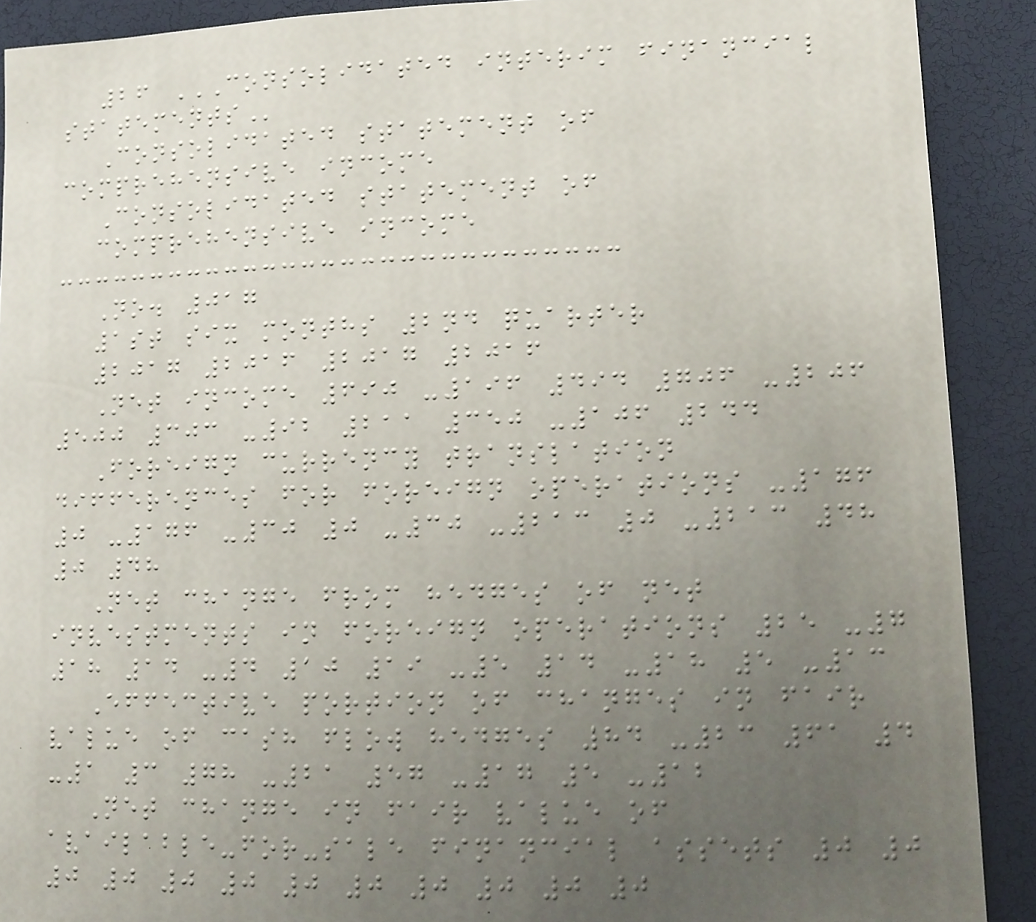26 CONSOLIDATED INTERIM FINANCIAL
STATEMENTS
Consolidated statement of
comprehensive income
Consolidated statement of
comprehensive income
No. 017
1st six months 2nd quarter
2017 2016 2017 2016
Net income 690 -196 494 706 -206
500 303 -92 211 350 -106 244
Foreign currency translation
differences for foreign operations -176
0 -176 -30 0 -30 -213 0 -213 48
0 48
Net change from hedges of net
investments in foreign operations 25 -7
18 14 -4 10 19 -5 14 -18 5 -13
Effective portion of changes in fair
value of cash flow hedges 84 -23 61 4
-1 3 78 -21 57 -17 5 -12
Net change in fair value of
available-for-sale financial assets 0 0
0 0 0 0 0 0 0 0 0 0
